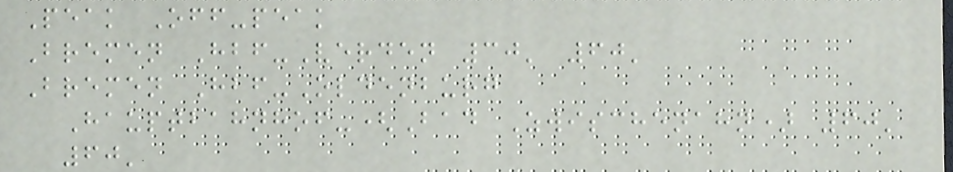Peak Off-peak
Bremen Hbf-Verden 30' 60'
Bremen Hbf-Oldenburg
Hauptbahnhof-(Bad Zwischenahn) 60'
60'
